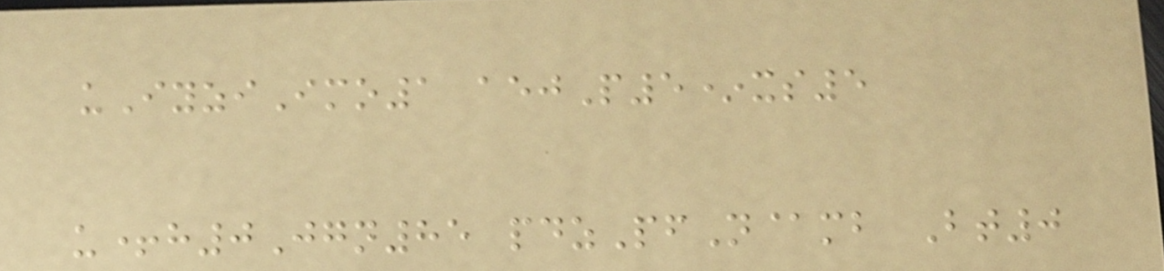uIyziImo1 aejP5*xs5
u+h0Jgn85 pdzPfN@mb Bt0
